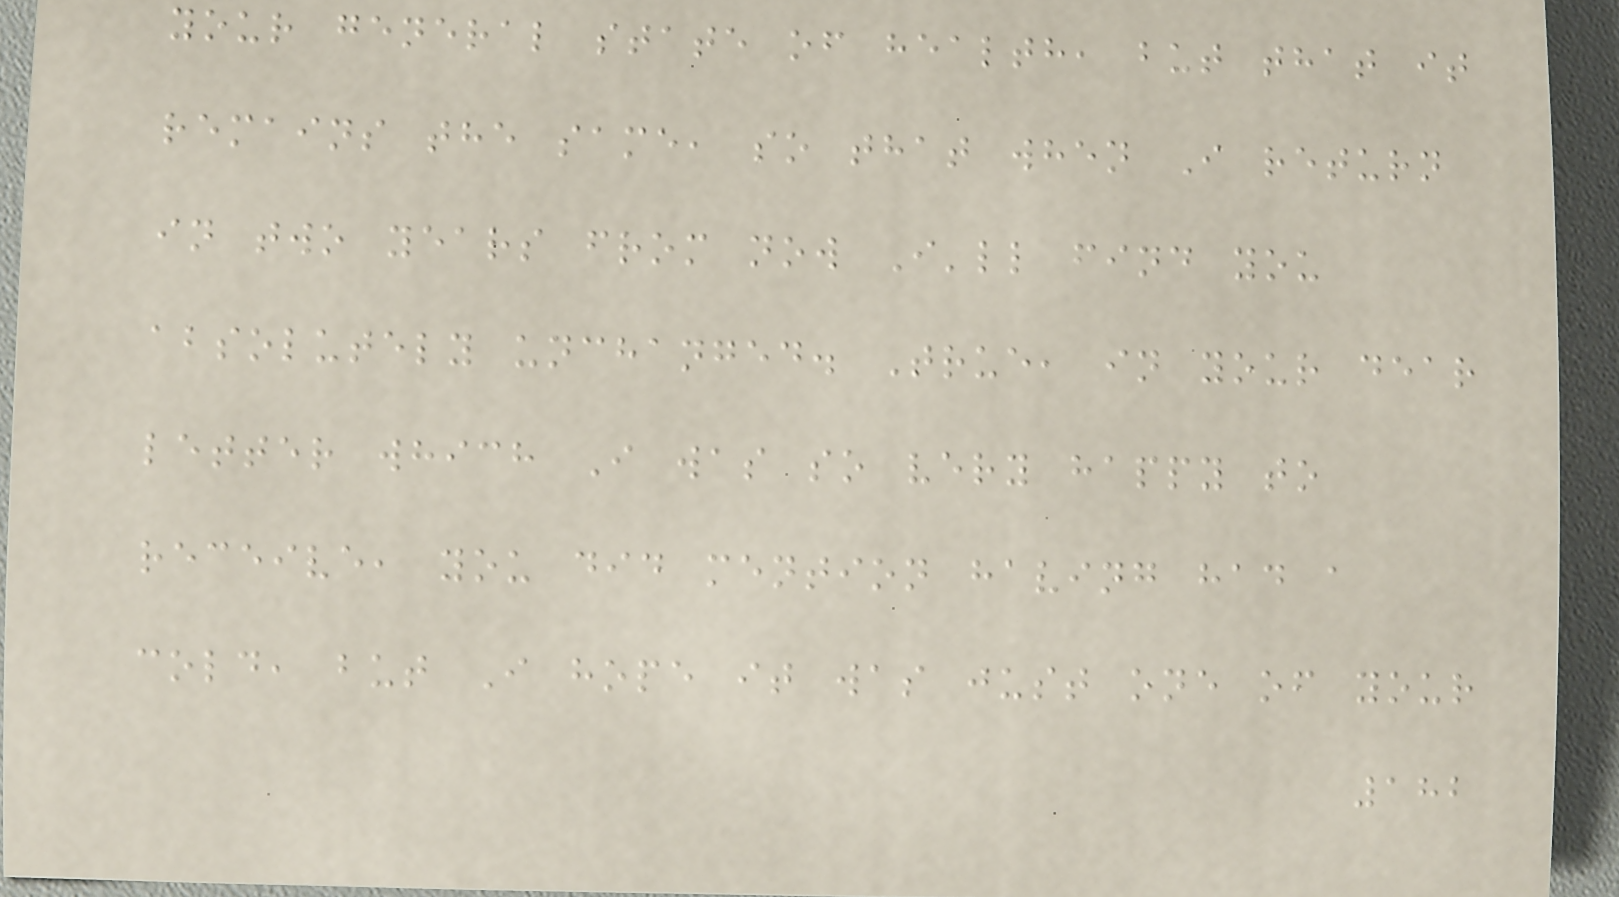your general state of health, but that it
remains the same, so that when I return
in two years from now I'll find you
absolutely unchanged. True, in your dear
letter which I was so very happy to
receive, you did mention having had a
cold, but I hope it was just one of your
182
